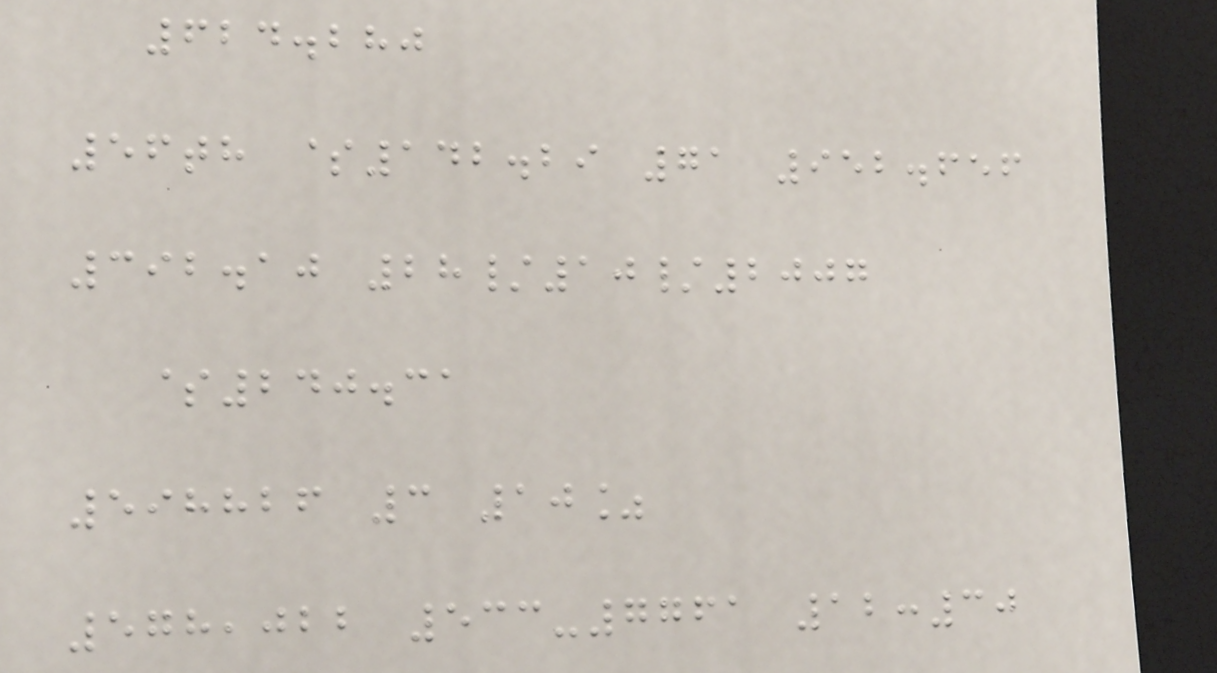624.280
56th $142.29 71 952.656
392.10 28/10/2007
$240.31
598826 3 10%
578,022 533-7761 12:30
